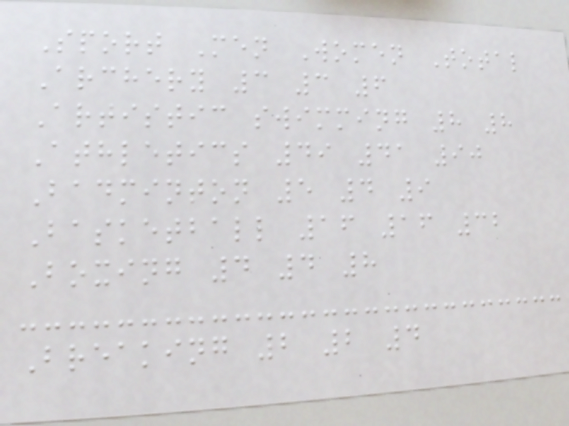Sport Men Women Total
Archery 3 3 6
Artistic swimming 8 8
Athletics 49 41 90
Badminton 5 4 9
Basketball 16 16 32
Boxing 4 4 8
Breaking 2 2 4
